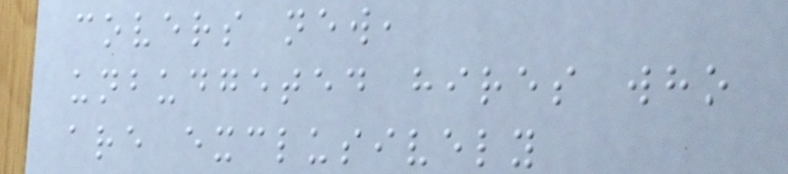covers new,
unbudgeted hires who
are exclusively
